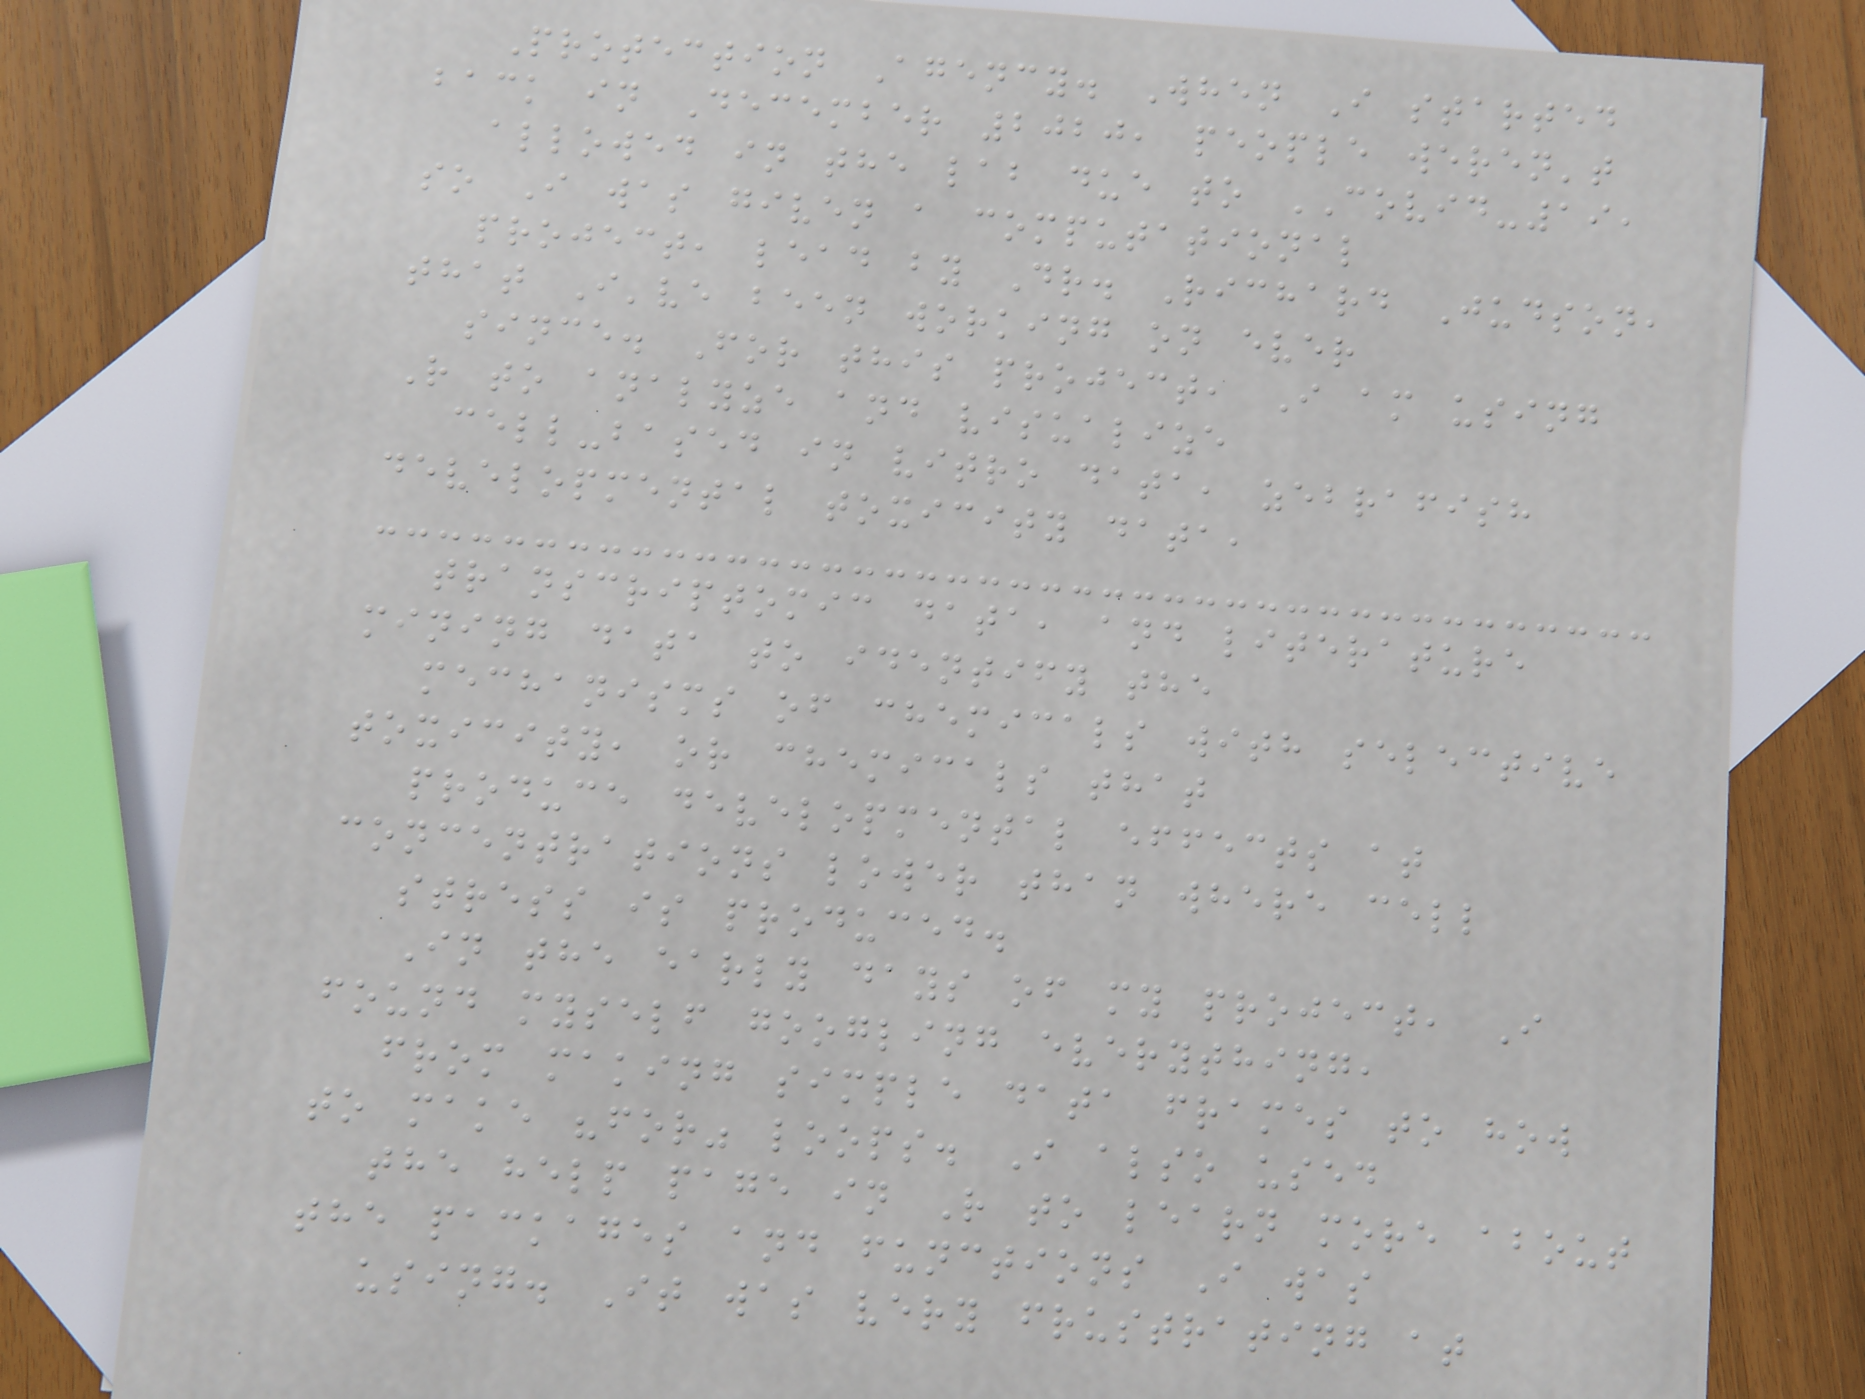Protection Agency. When I started
back in December 2020, people weren't
allowed in the lab due to COVID-19,
so I was given a computational
project, lead by Dr. Richard Judson,
that I've been working on ever
since. For this project, I am using
R to analyze and visualize
cell-based in vitro data, zebrafish
developmental toxicity data,
transcriptomic data, and literature
mining data to identify the
mechanisms of chemicals with selective
toxicity, or chemicals that
produce developmental effects at
concentrations lower than where cell
stress is produced.
In the early days of my project, I
found myself googling everything,
from making simple data frames to how
to make "for" loops. I also used
the help page in R to learn more about
the packages and functions I was
using. It was very frustrating at
